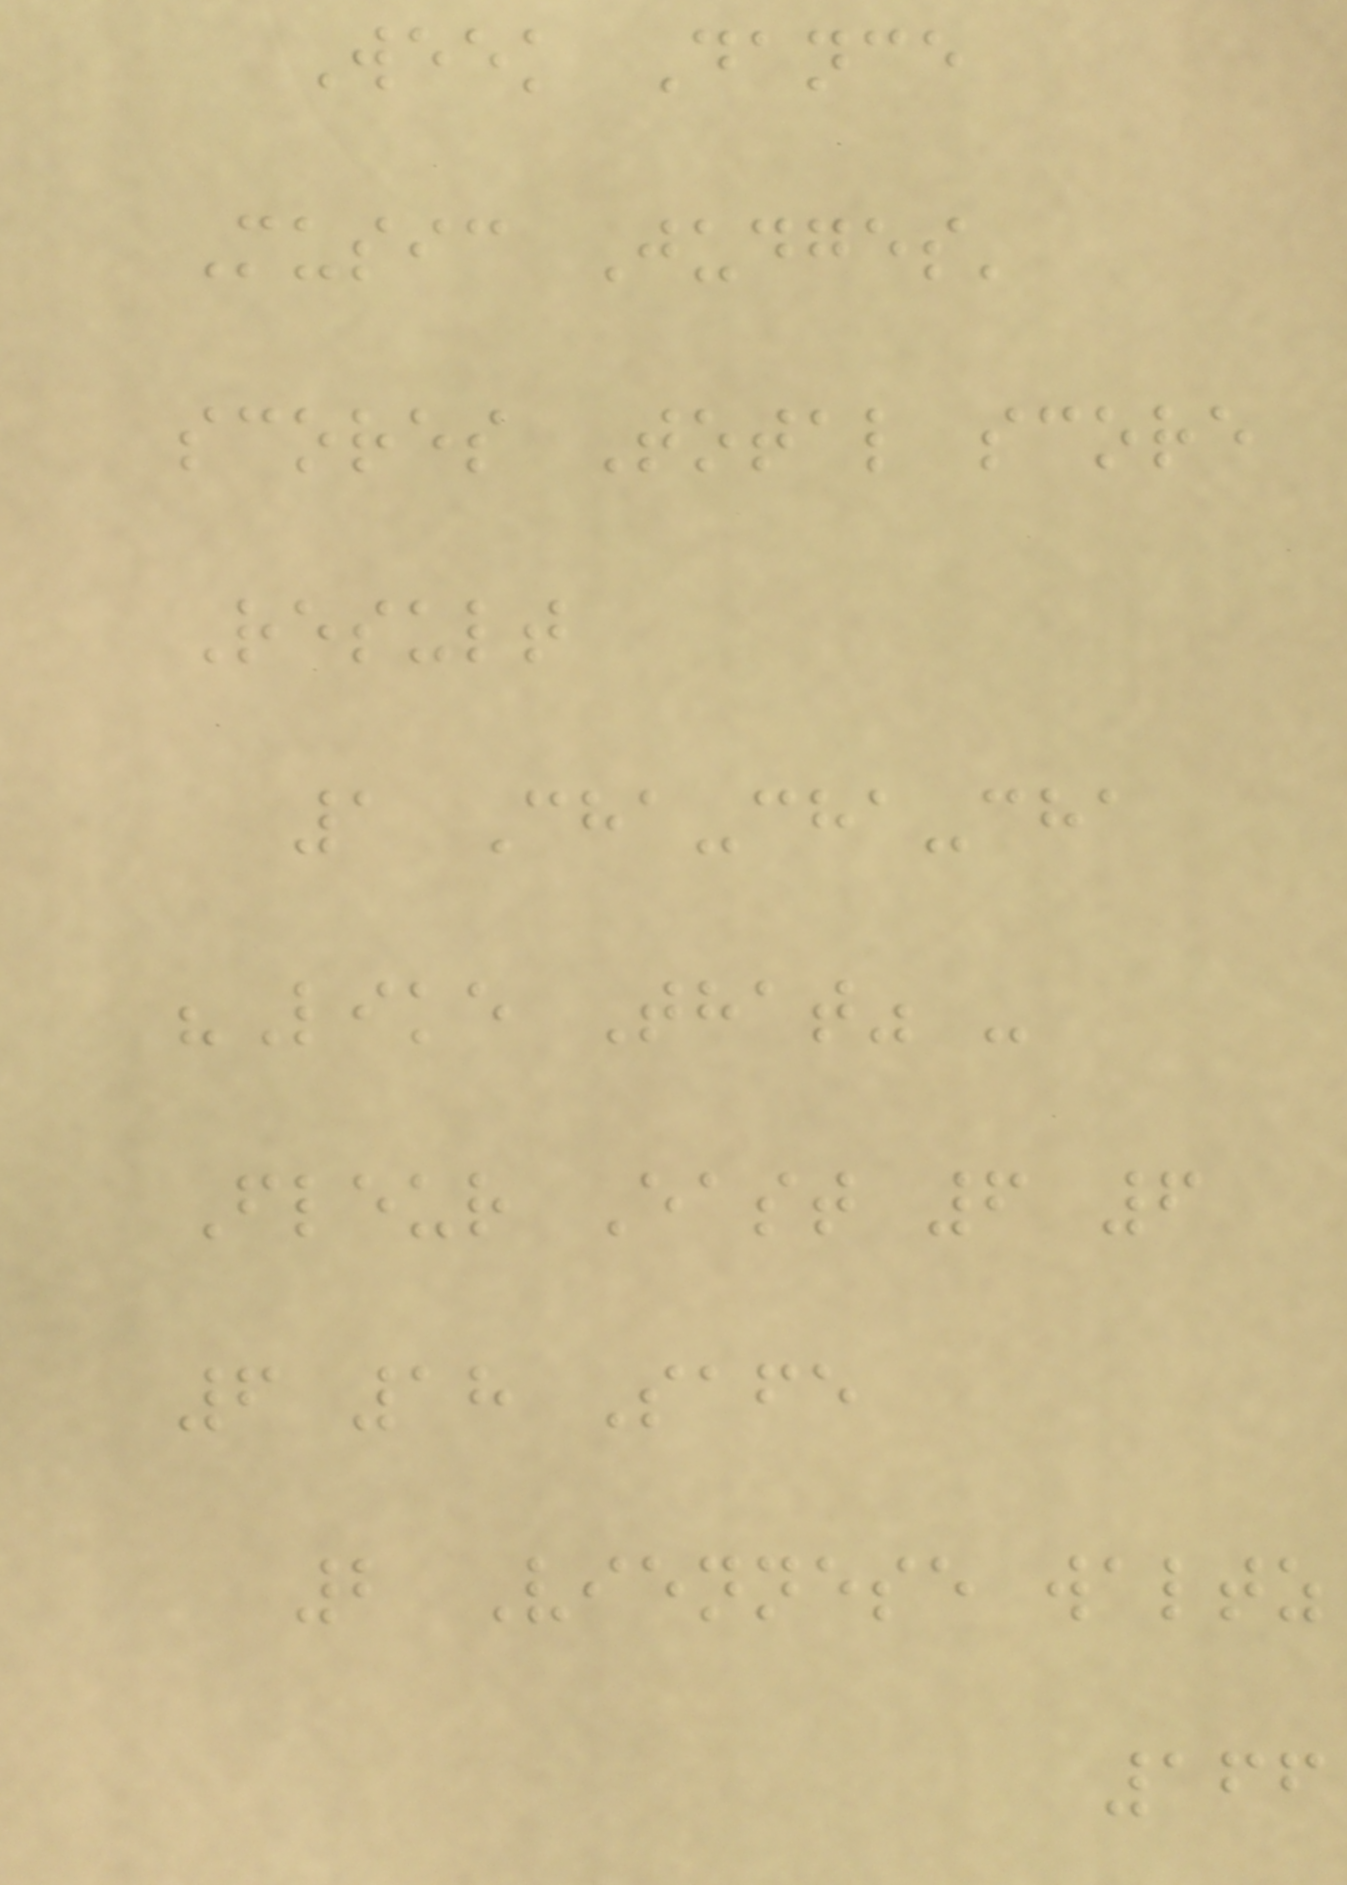Week Dance
Music Judges'
scores Total score
Result
1 Cha-cha-cha
"Like That" -
Fleur East 6 6
6 18 Safe
2 Viennese waltz
166
